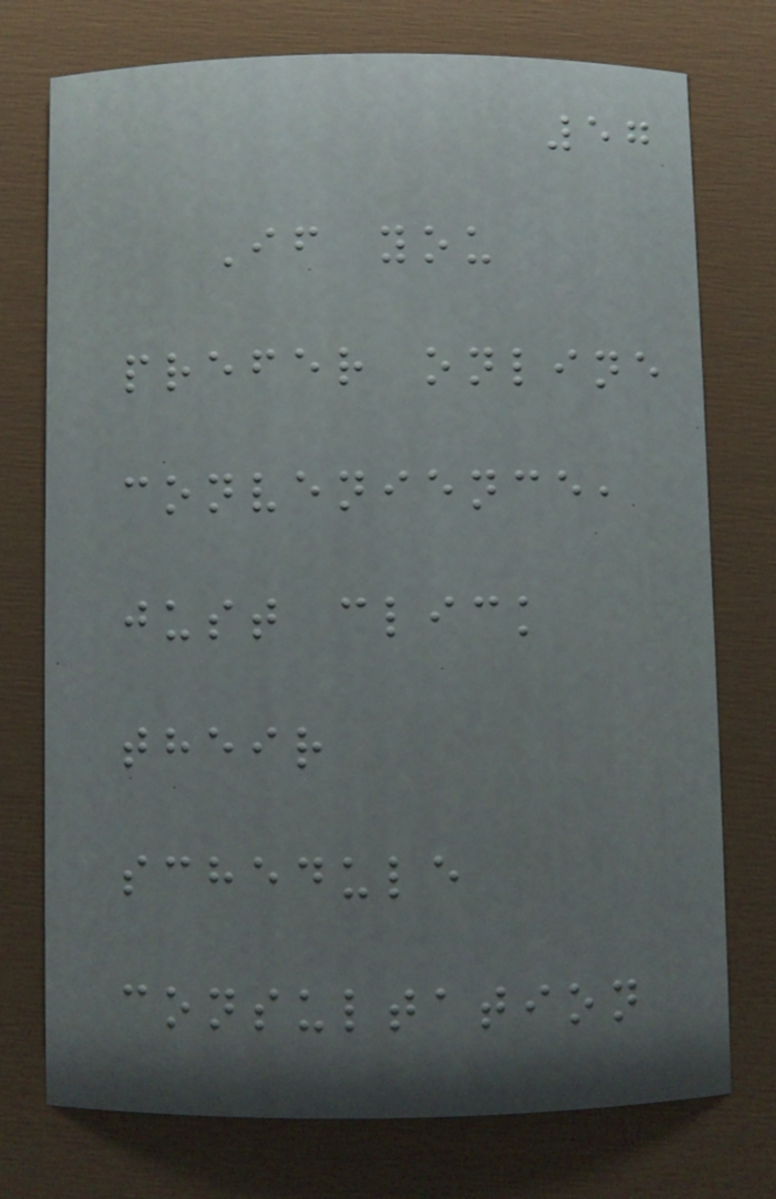57
If you
prefer online
convenience,
just click
their
schedule
consultation
